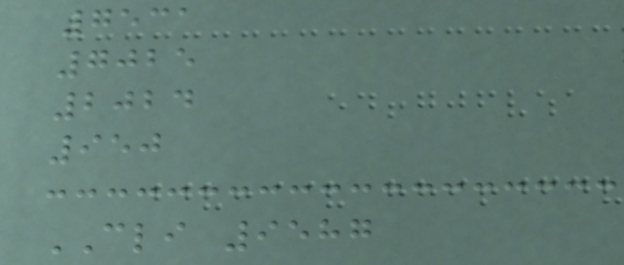7531
7025
2024
950
CLI 9587
